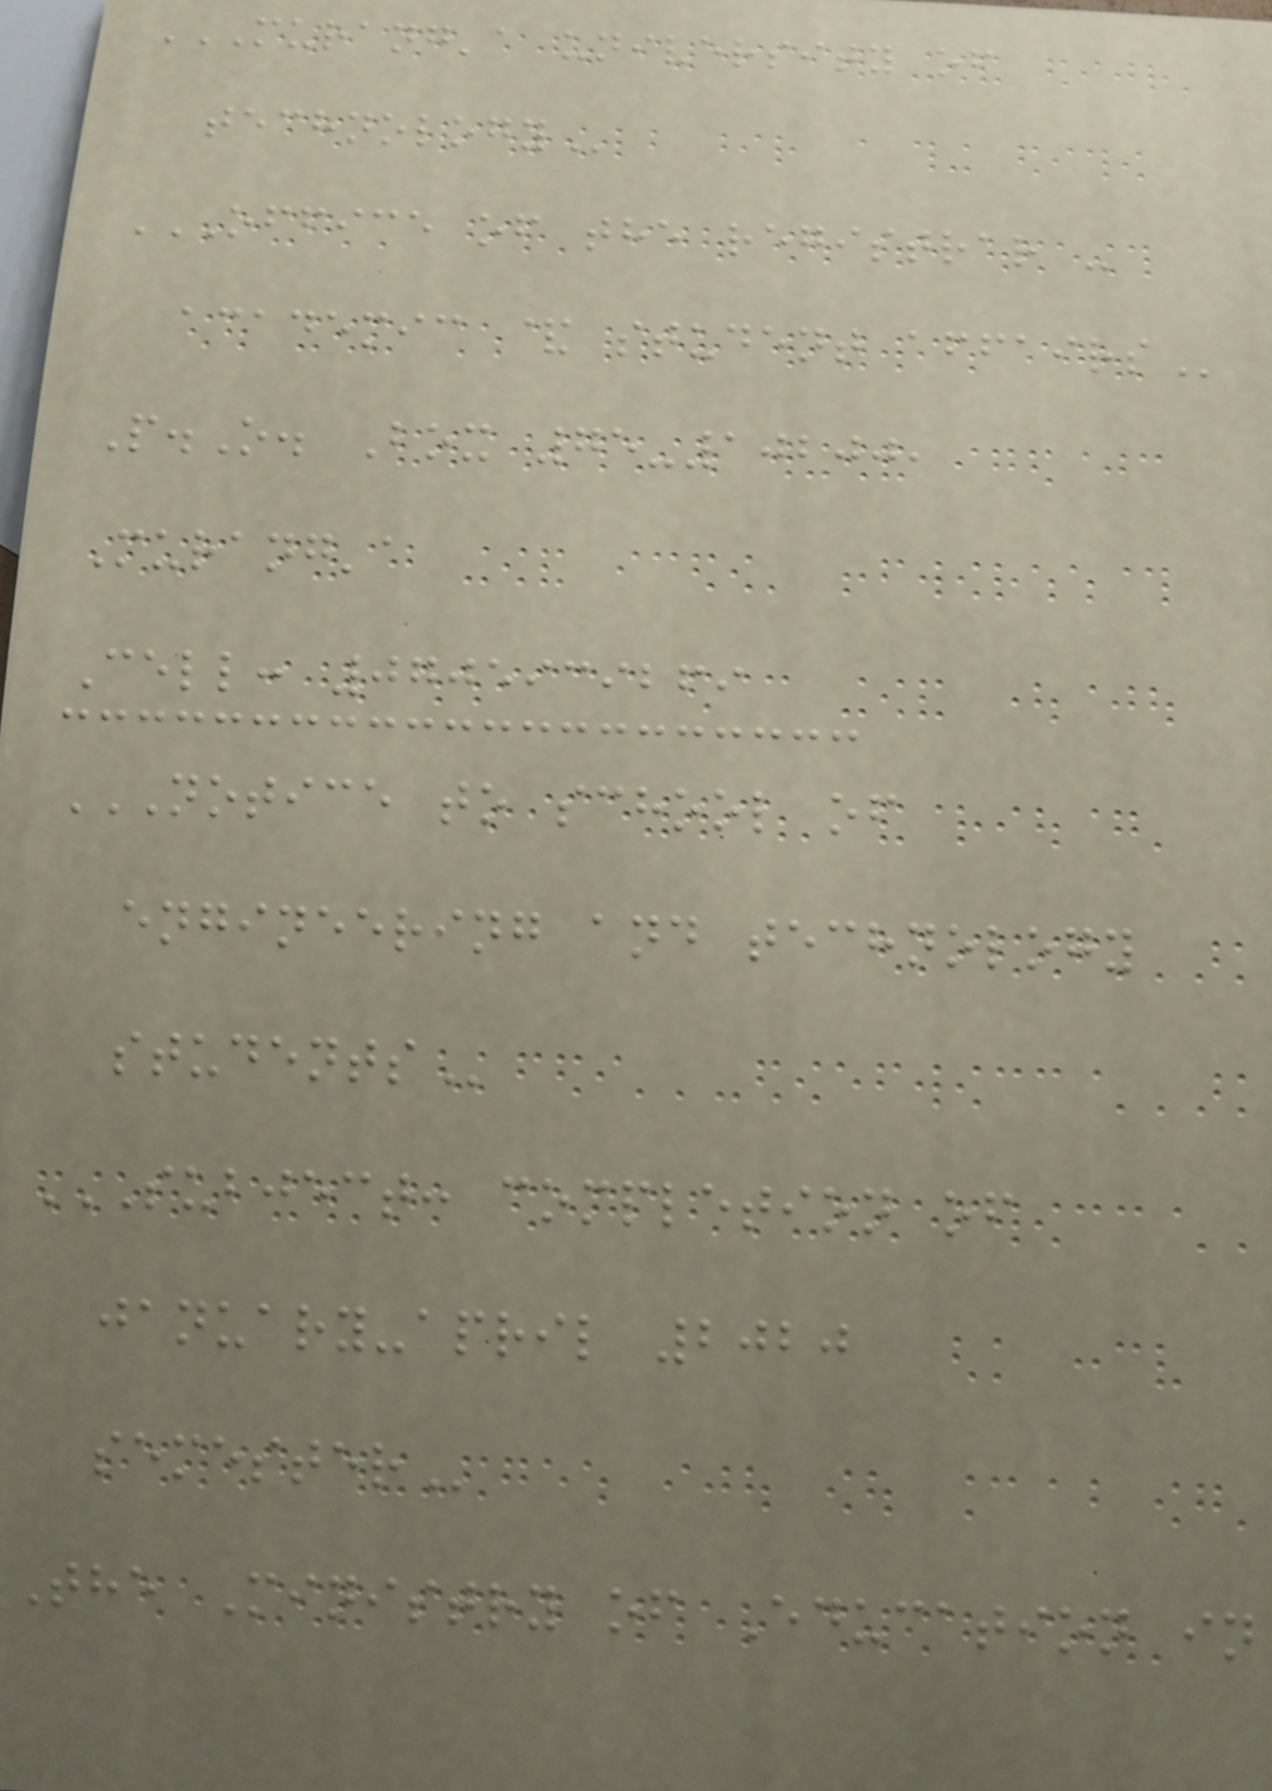MURANG'A UNIVERSITY OF
TECHNOLOGY
OFFICE OF THE REGISTRAR -
ACADEMIC & STUDENT AFFAIRS
P.O. Box 75-10200,
Murang'a
Cell: 0705939269
NOTICE TO SCHOOL OF
ENGINEERING AND TECHNOLOGY
STUDENTS
SUBJECT: COMPLETION OF
JANUARY-APRIL 2020
SEMESTER
The Ministry of Education in
